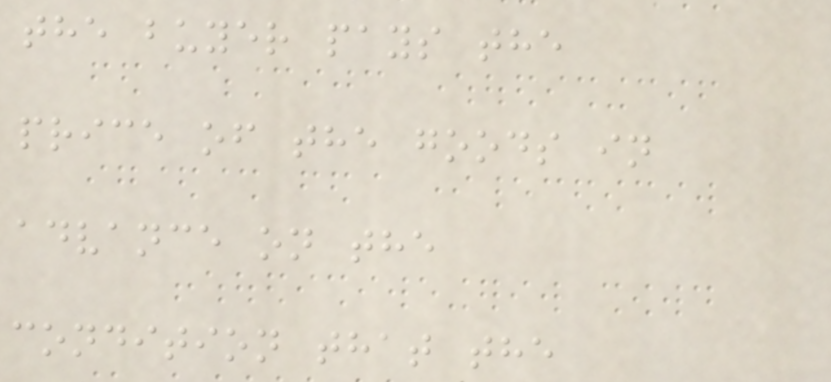the buyer pays the
price of the goods in
advance on the
condition that the
